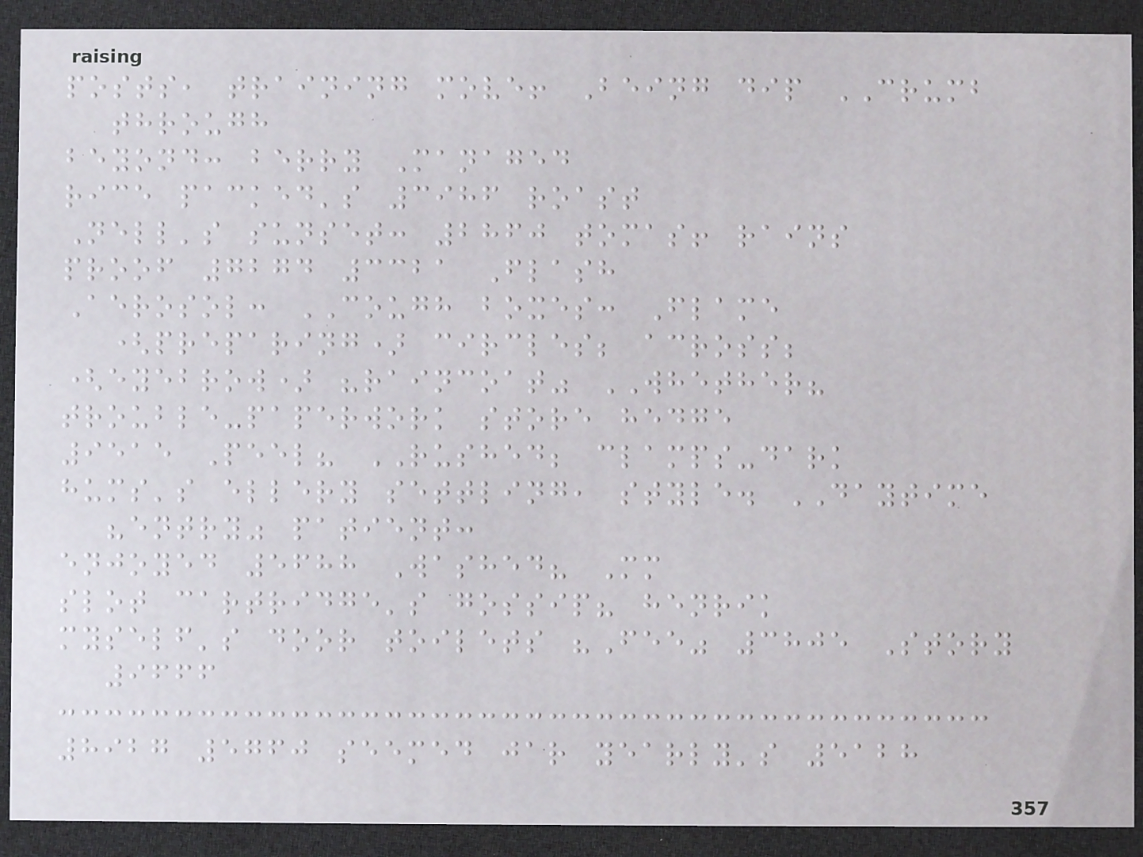posts, training move! Being dip CRUMB
through
beyond: berry Managed
rice packed's 3986 roast
Nell's sunset: 2860 tomas! rains
proof 7274 3321 Flash
Aerosol: COUGH boxes: Flame
(preparing) circles; across;
(eyebrow) "raincoat" WHETHER?
trouble-paperwork store hedge
9515 Peel? RUSHED; clamps-dark
hums's ellery settling, style. DAYTIME
"entry" patient:
enjoyed 5688 Washed? Mm
slot cartridge's gossip? henrik
myself's door toilets "Fee" 3805 Story
9666
8927 5760 seemed jar yearly's 5128
